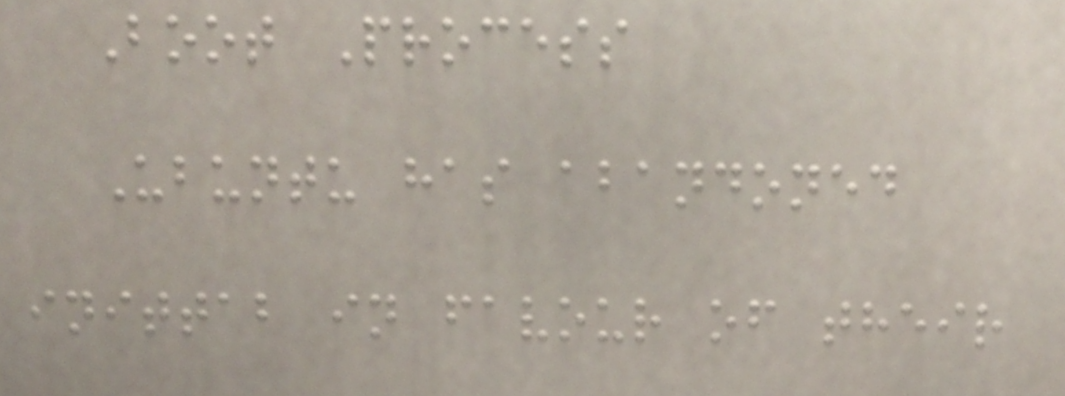Boot Process
Ubuntu has abandoned
inittab in favour of their
